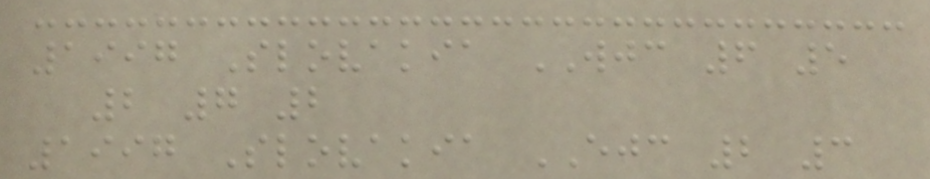1997 Slovakia WJC 6 5
2 7 2
1997 Slovakia EJC 2 3
